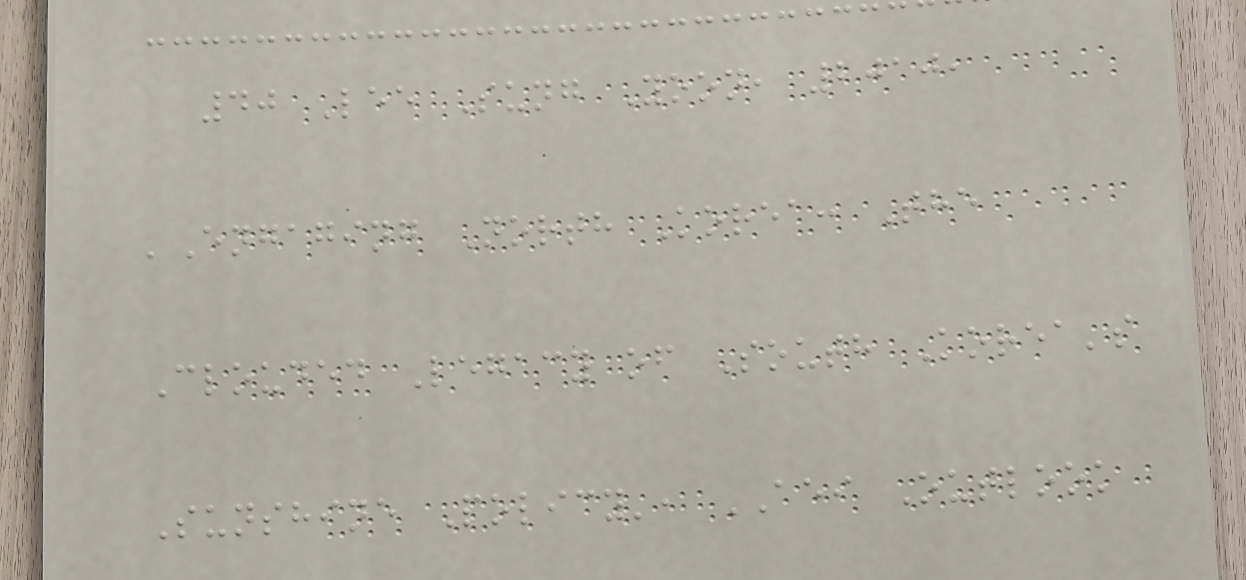40 Lee Sung Yoon, 2010,
'Engaging North Korea: The
Clouded Legacy of South Korea's
Sunshine Policy', AEI Outlook
